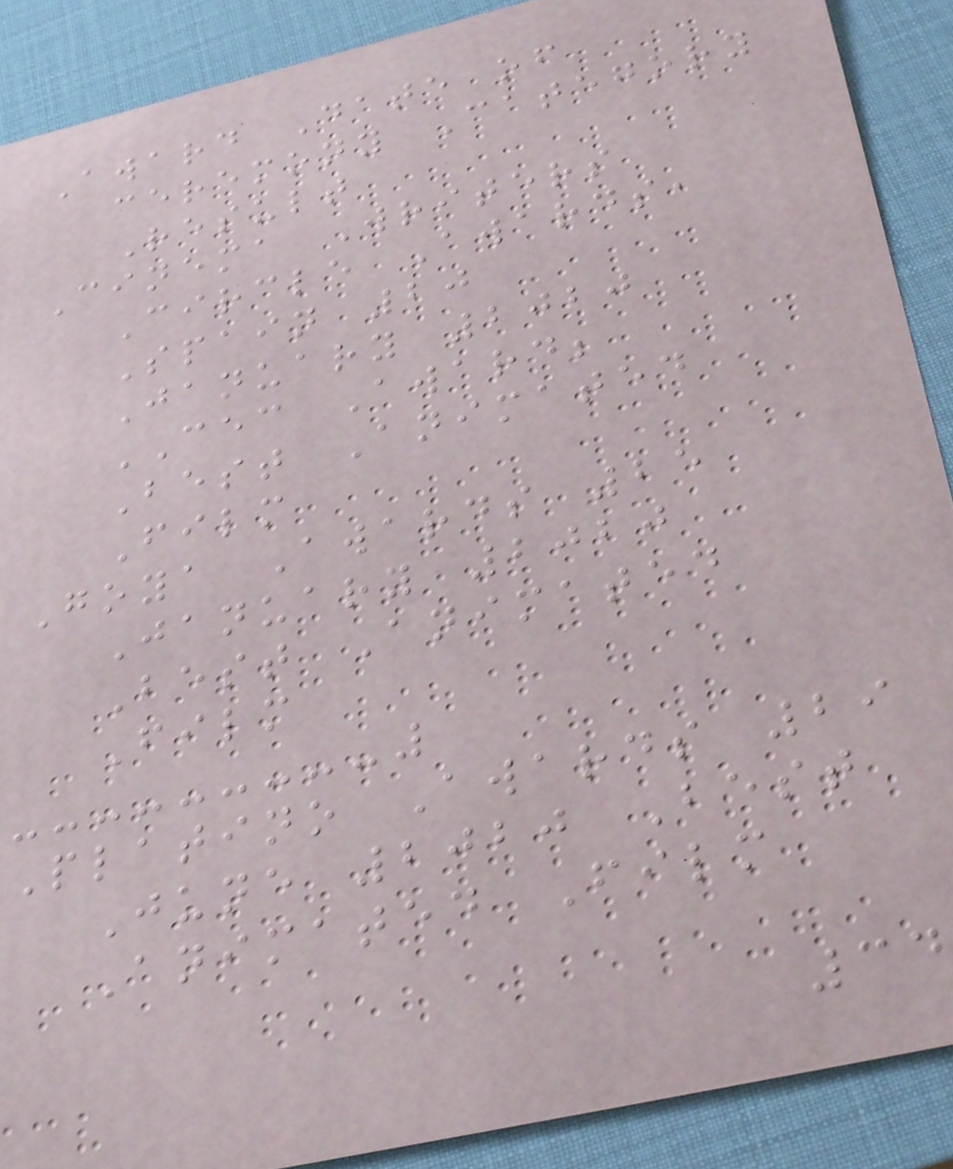Award Date of
ceremony Category
Result
Cinema Writers
Circle Awards,
Spain 20
January 2020
CEC Award;
Best Animated
Film
Goya Awards 25
January 2020
Best Animated
Film
Platino Awards 29
June 2020 Best
Animated Film
34
